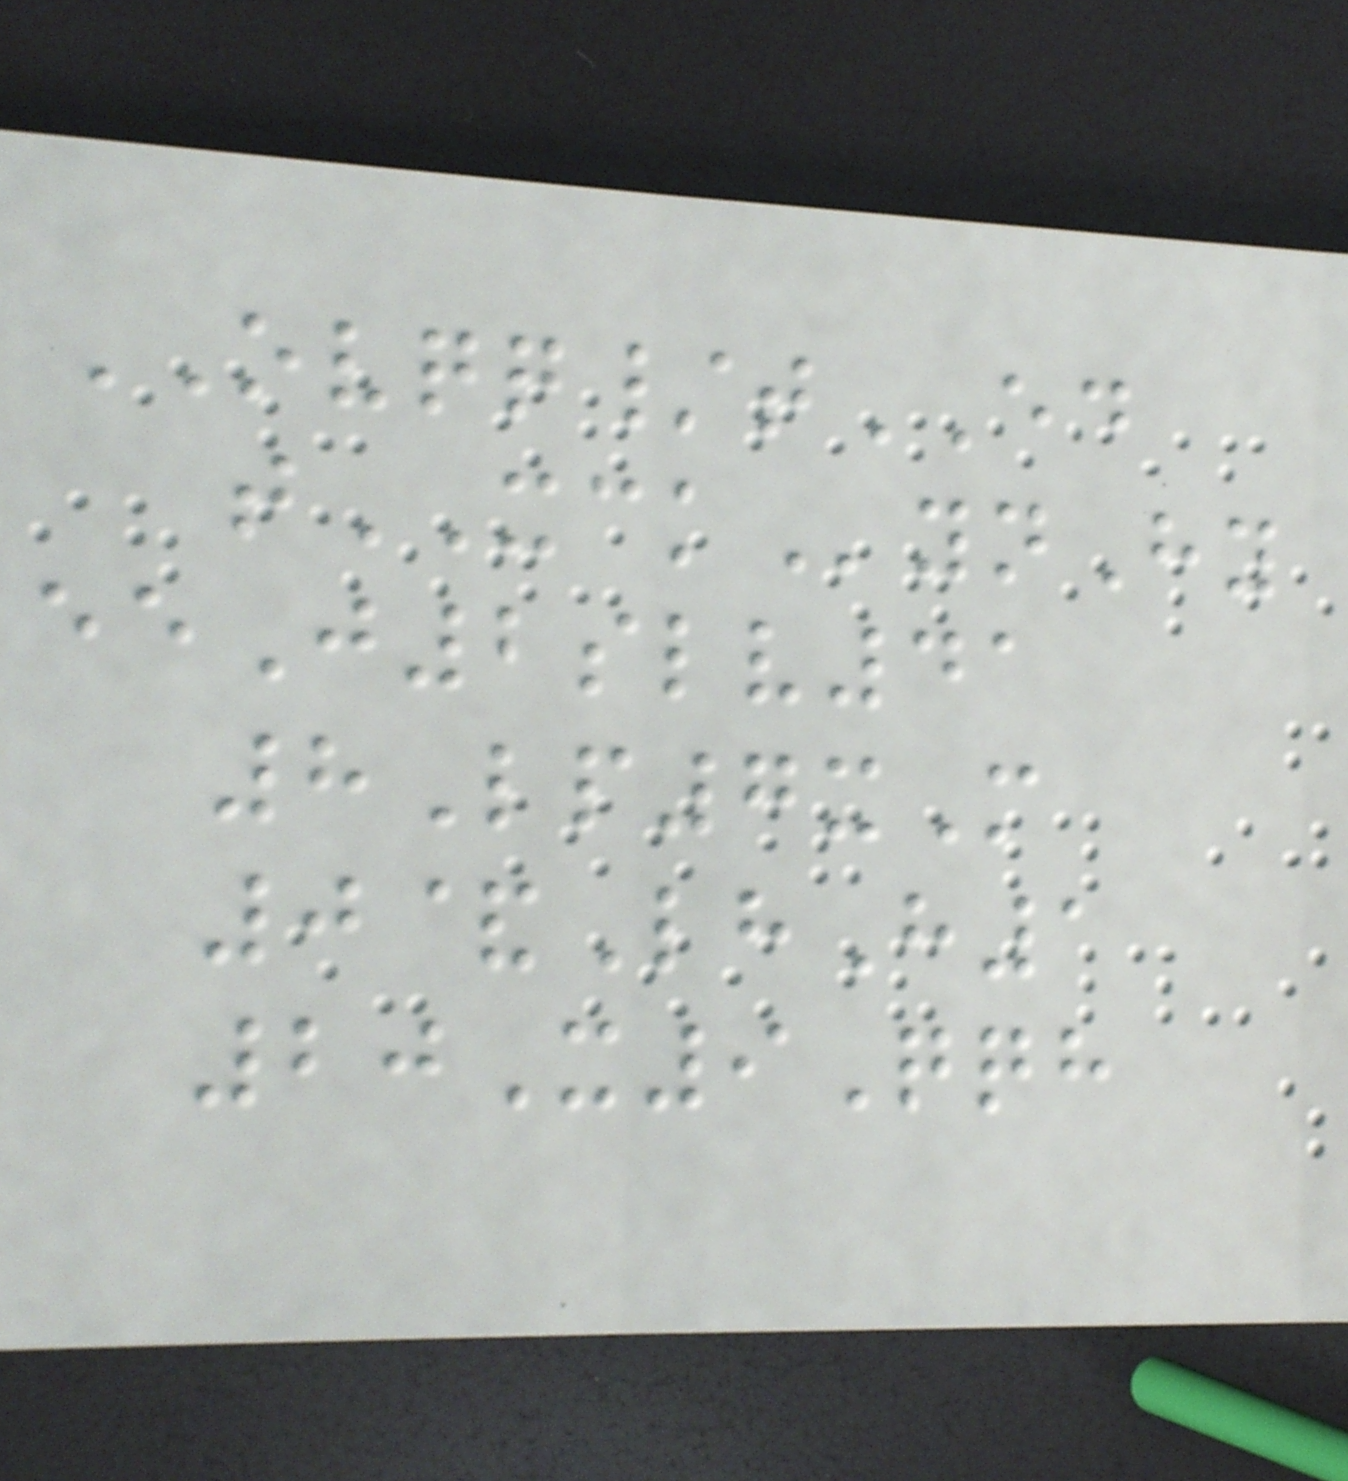OVQQ/tED
tXCKynHy
eeJ2slv41
8Lp7xM
0&LhH1
20X9Qqh
